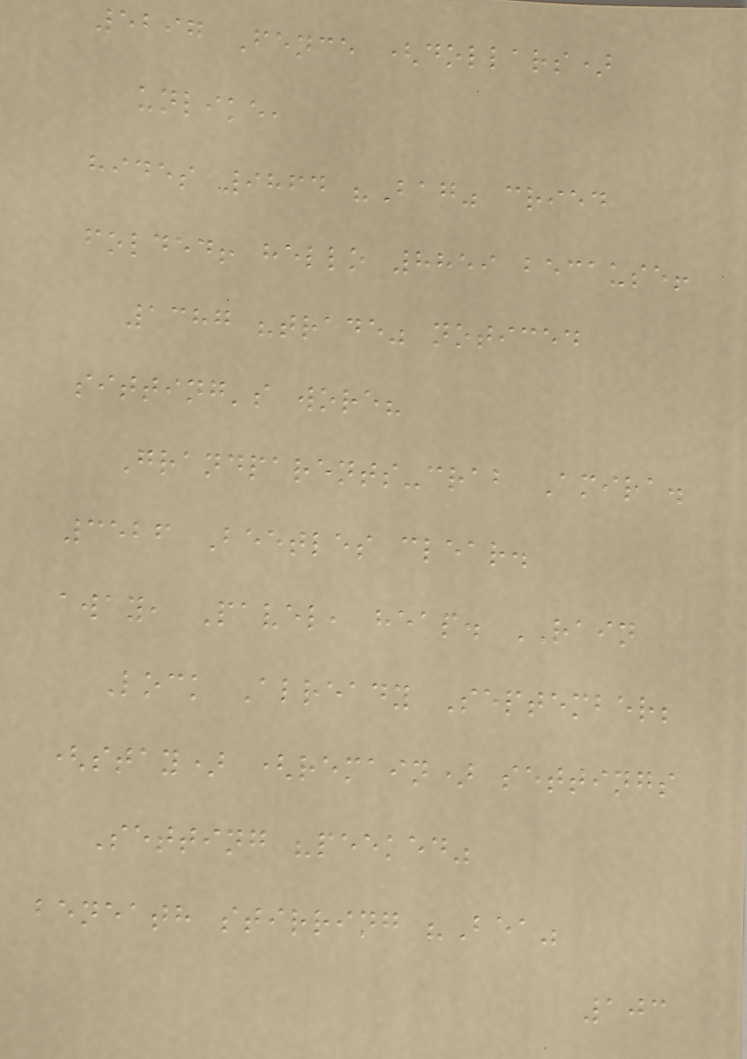5297 Fence (dollars)
unlike,
hides 9864 "Bag" cried
folded! hello 8859 because!
1387 "trade" noticed
sitting's wore?
Grandparents-crab Amira.
3526 Beetles clear.
away, Pavel, heap. RAIN
Lock Already September;
(stay) (remain) settings
Setting "peeked"
beneath stirring "Bea"
103
